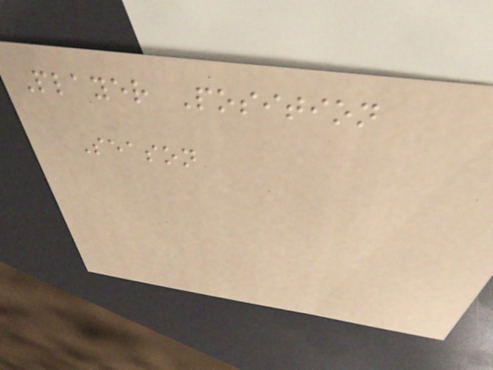Player Position
Season
